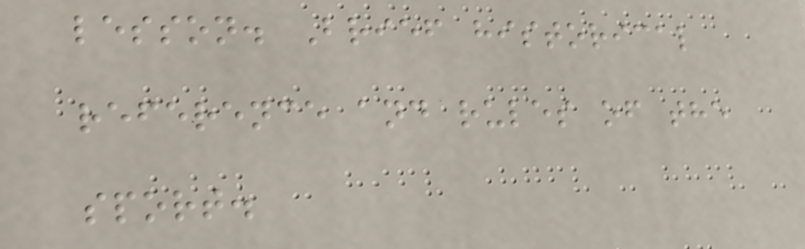lesson. Brief historical
reference and rules of the
sport.
